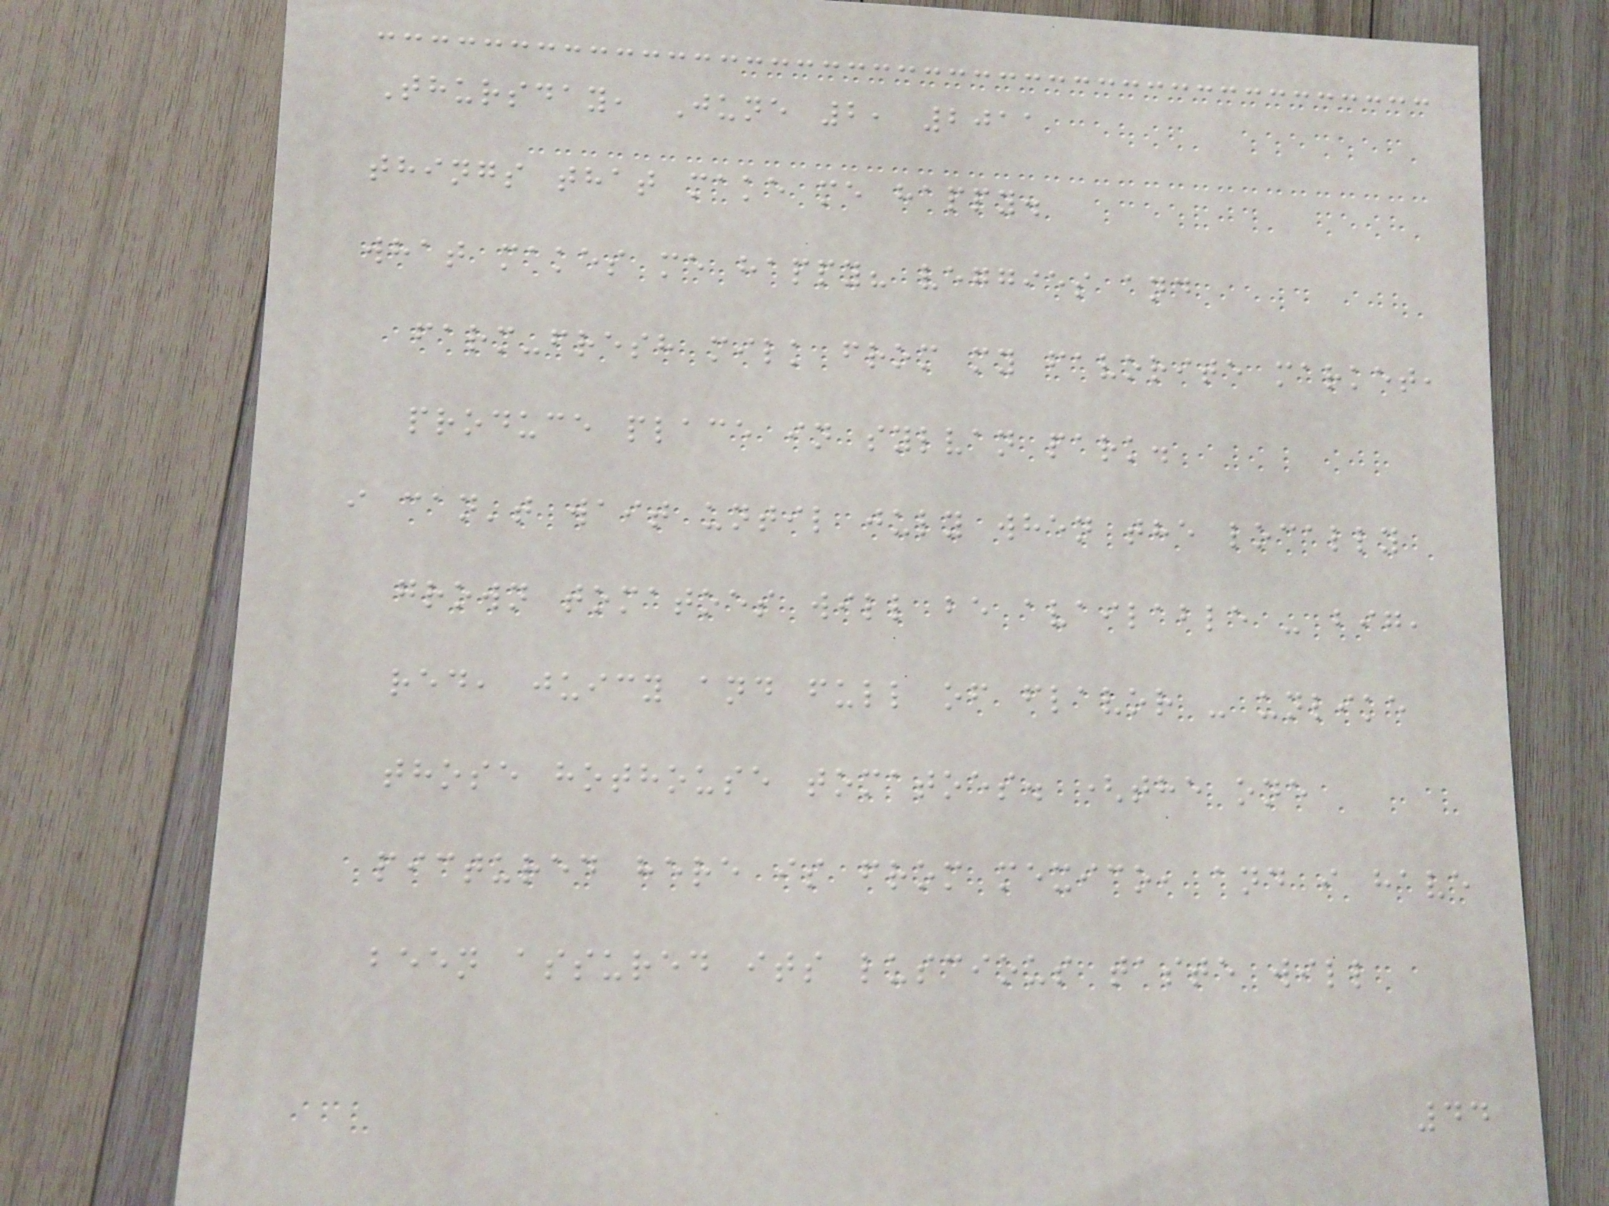Thursday, June 2, 2011
things that make me happy.
what makes me happy? veggies and
farm-fresh milk from my favorite market,
produce place in sylvan park.
i can't wait until july when the locally
grown tomatoes will be available - big,
red, juicy and full of flavor - unlike
those hothouse tomatoes. (the one
pictured here is from mexico, and i have
been assured its luscious taste will
44
